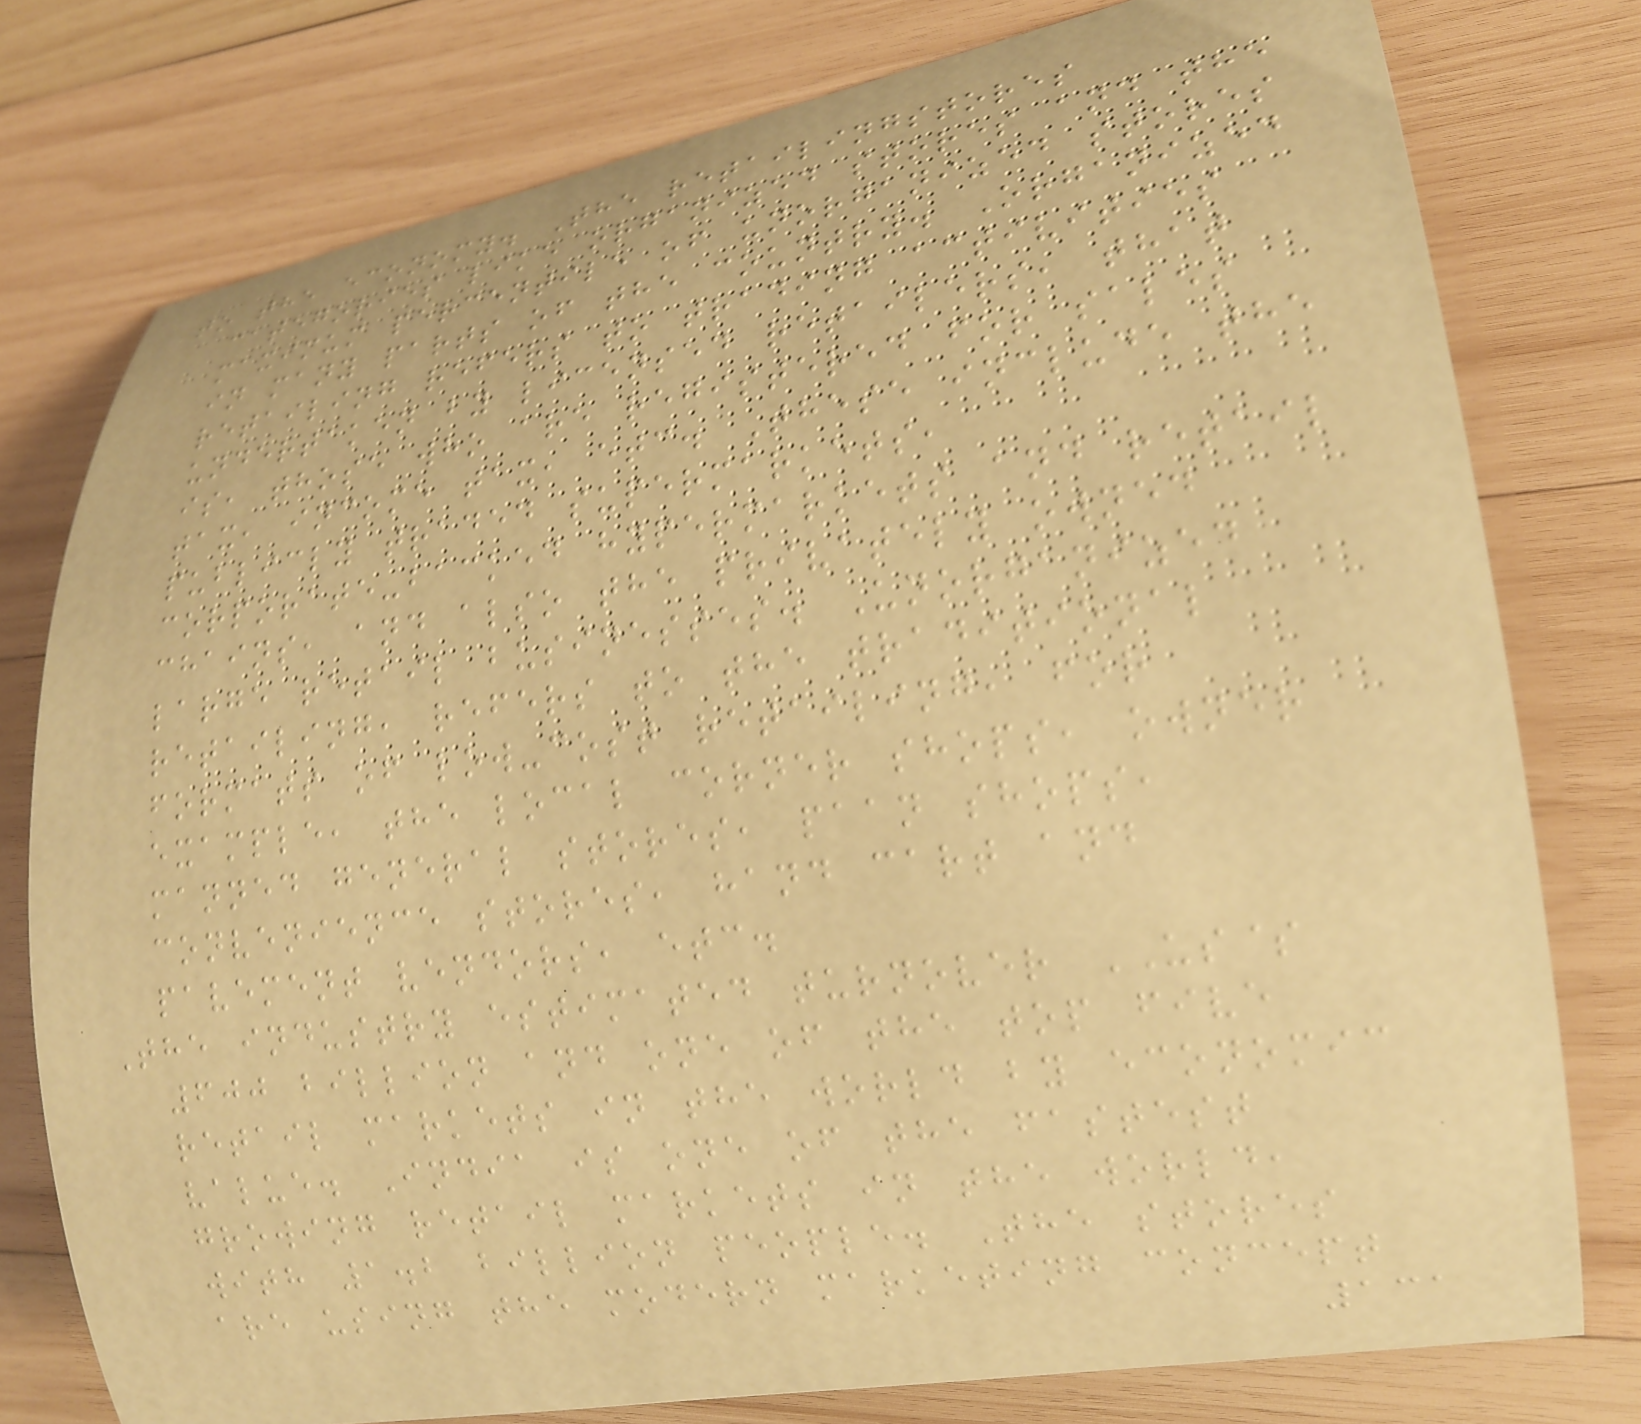to the economy. The retailingstores
categories like organized stores and the
maximum percentile of unorganized stores
in many parts of the country. Organized
retailing refers to trading activities
undertaken by licensed retailers, that
is, those who are registered for sales
tax, income tax, etc. These include the
publicly traded supermarkets,
corporate-backed hypermarkets and retail
chains, and also the privately owned
large retail businesses. Unorganized
retailing, refers to the traditional
formats of low-cost retailing, for
example, the local corner shops, owner
manned general stores, paan shops,
convenience stores, hand cart and
pavement vendors, etc.
The industry estimated turnover US$
600 billion and one of the top five
retail markets in the world by economic
value. India is one of the fastest
growing retail markets in the world,
with 1.2 billion people. The stores
are using the modern marketing concept
131
